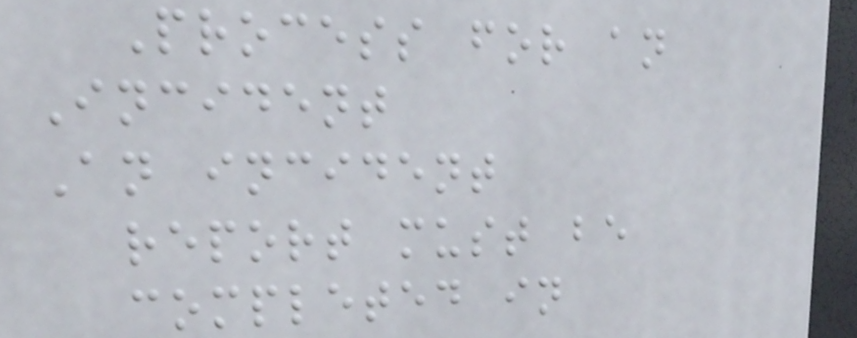Process for an
Incident
An incident
report must be
completed in
